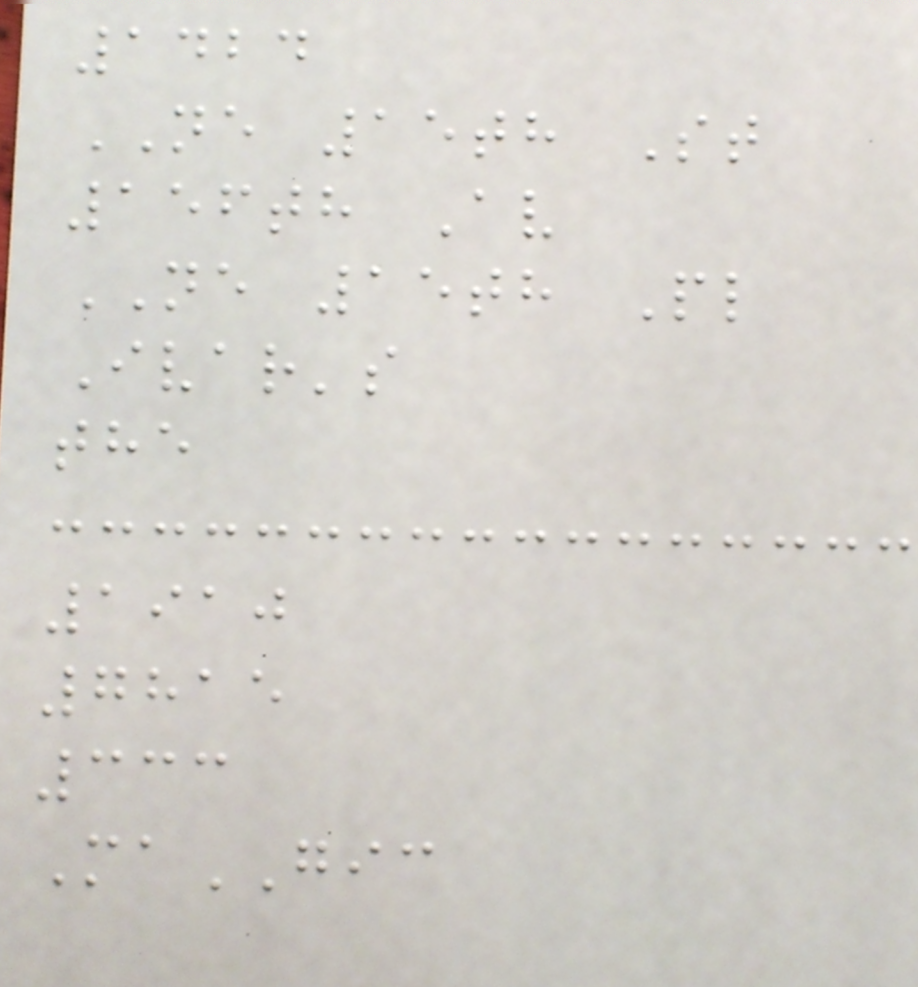1424
NE 15th St
156th Av
NE 15th Pl
Ivar's
the
1910
7815
333
MaGIC
